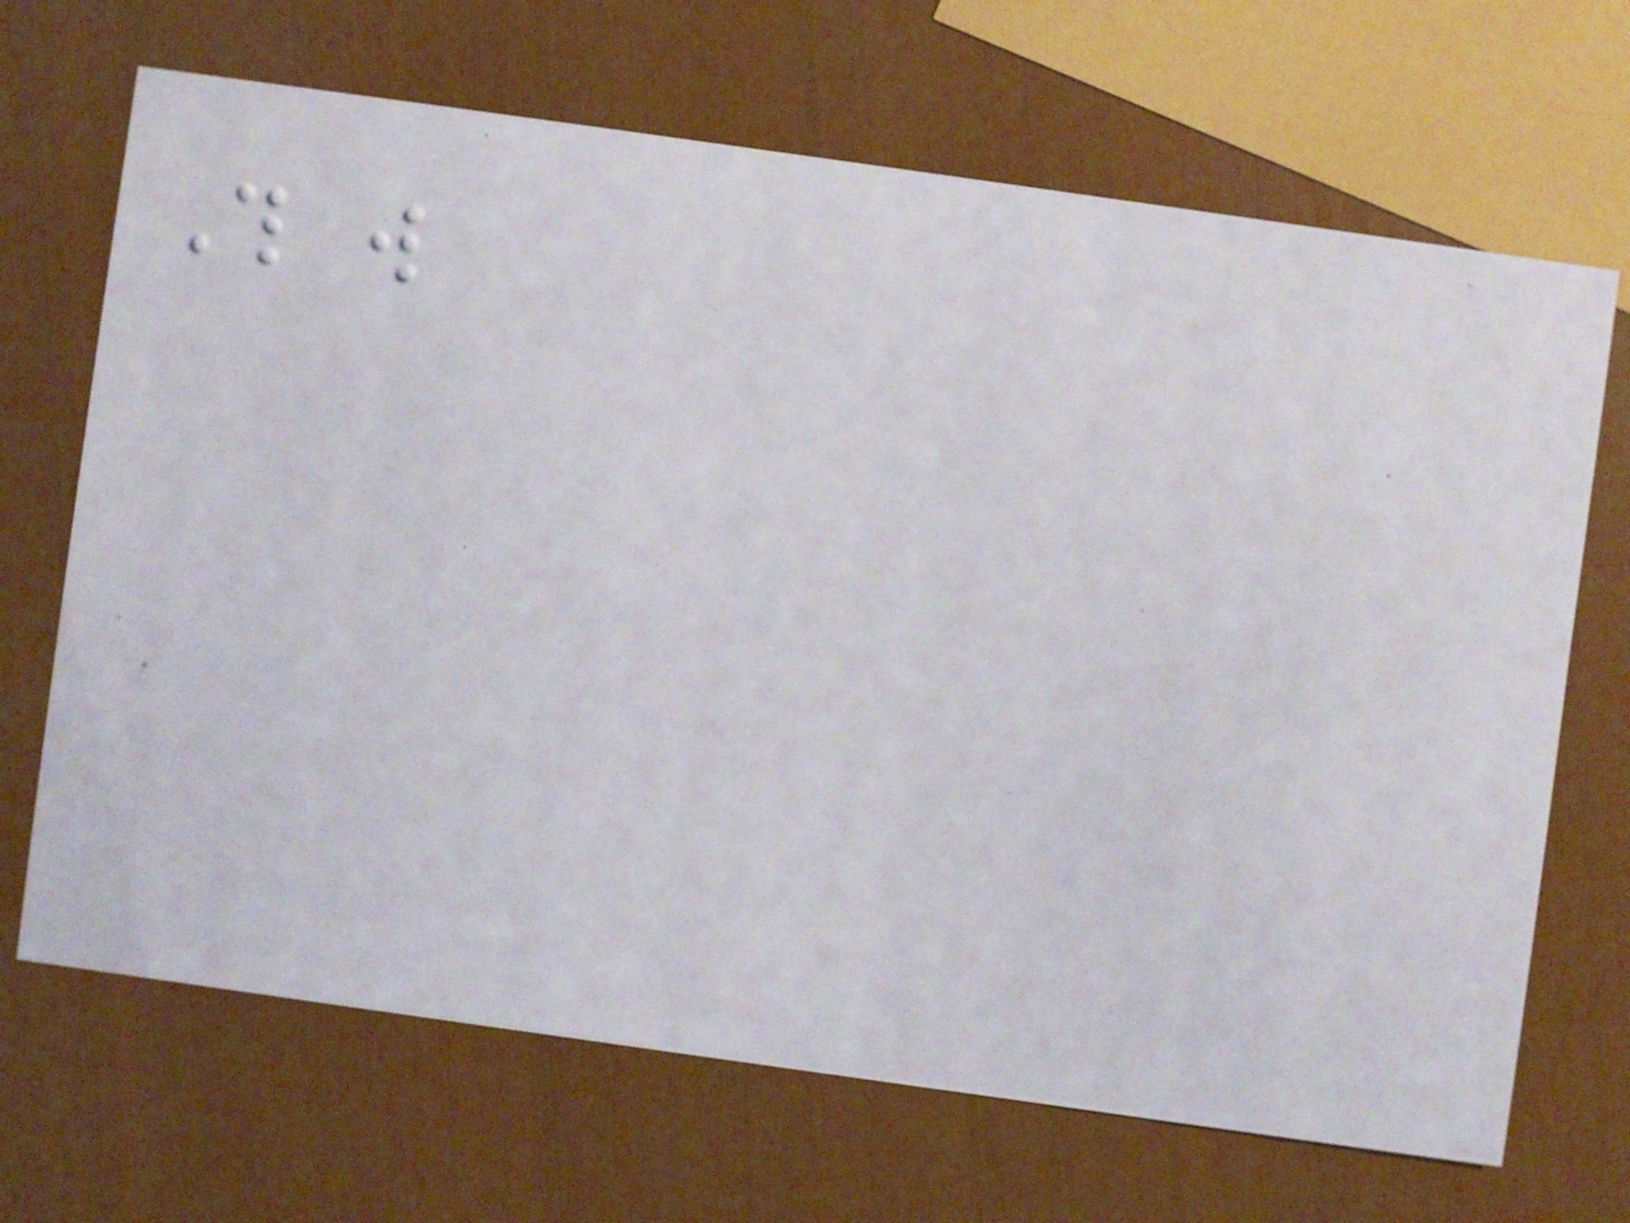This will
